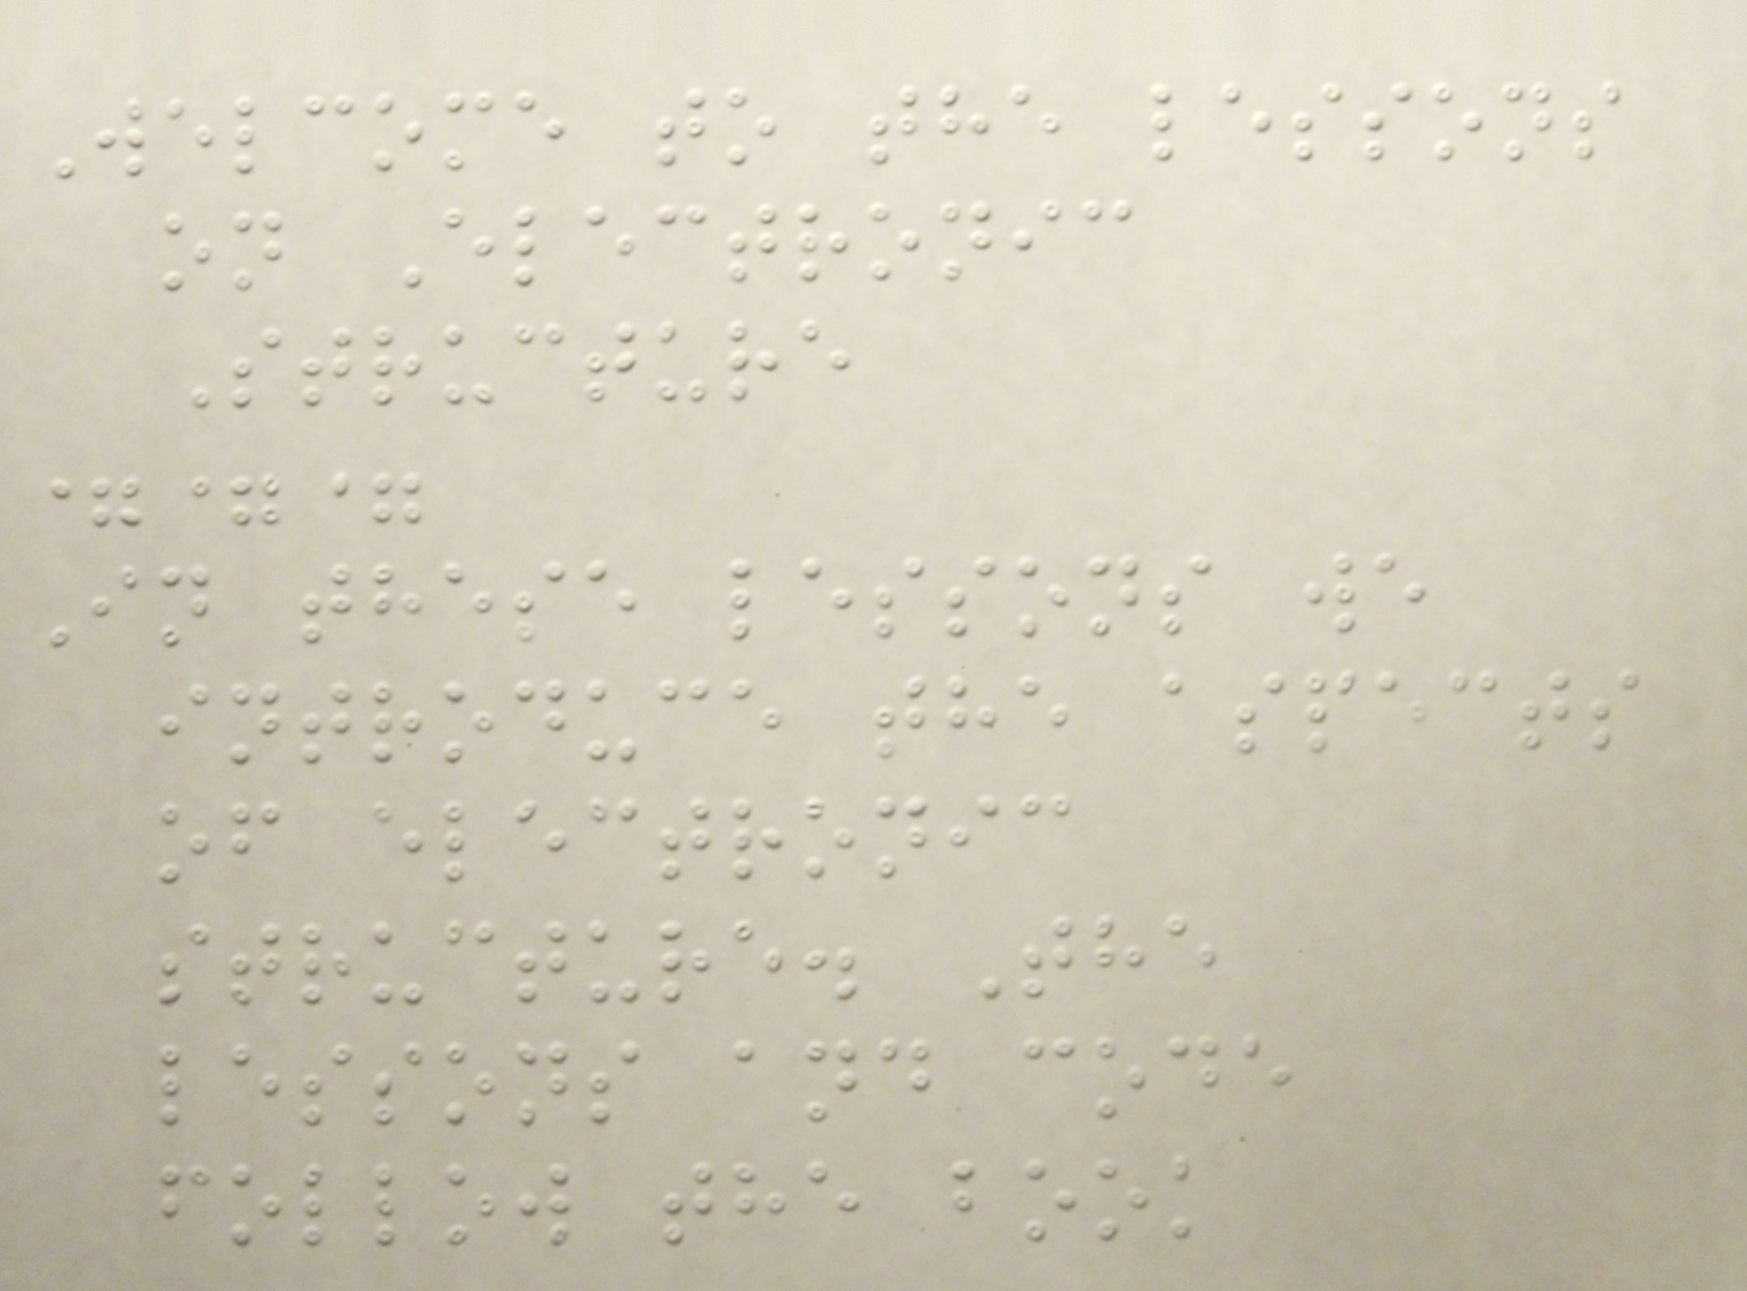Welcome to the lessons
on Electronic
Structure
===
In these lessons we
introduce the aspects
of electronic
structure. The
lessons and code
follow the book
